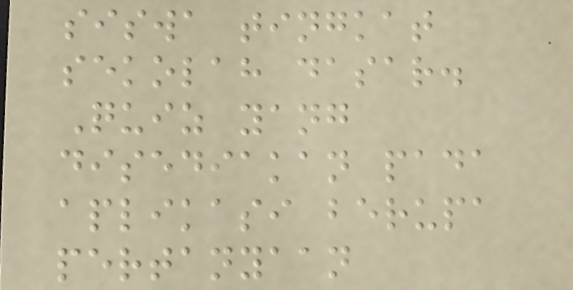siswa tingkat
sekolah dasar.
Quiz yang
disediakan pada
aplikasi berupa
pertanyaan
